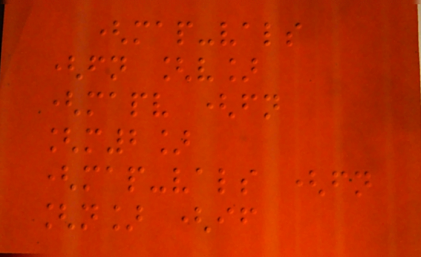(map-vals
(fn [v]
(mapv (fn
[m2]
(map-vals (fn
[n] (if
